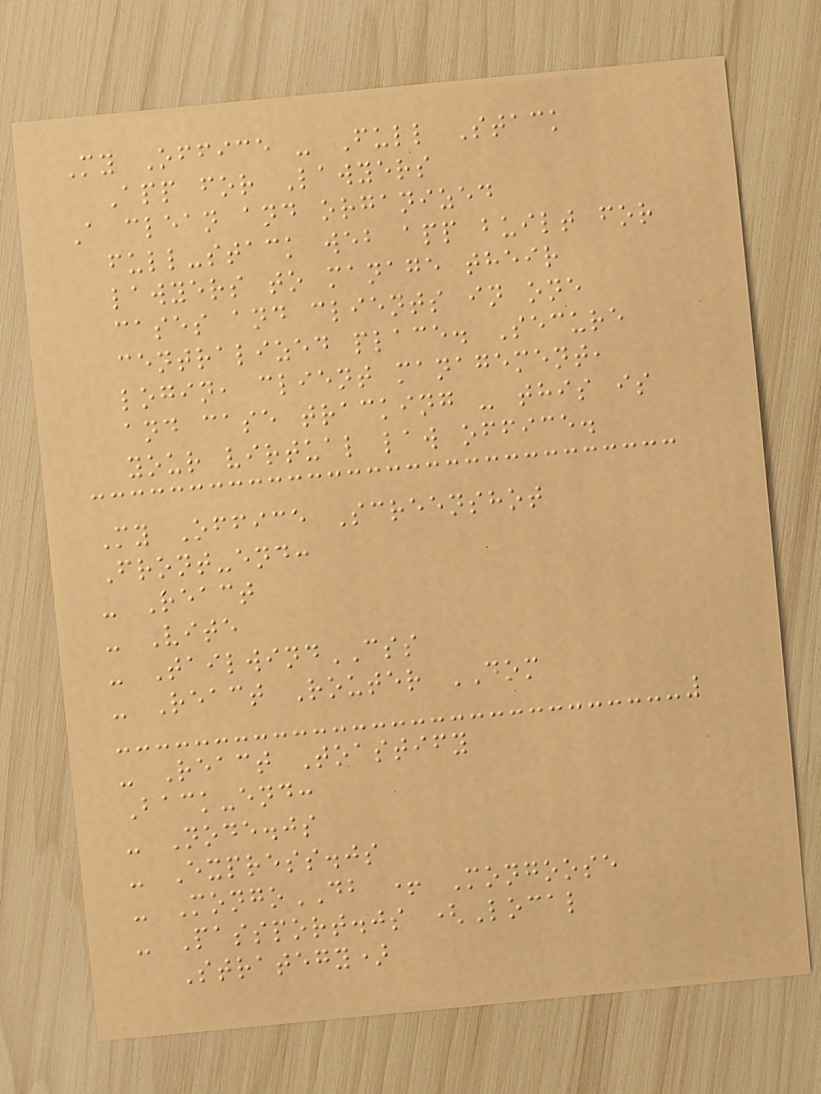My Office - Full Stack
App for Lawyers
A clean and organized
full-stack web app built for
lawyers to manage their
cases and clients in one
centralized place. Secure
login, client management,
and case tracking - this is
your virtual law office.
My Office Screenshot
Front-end:
- React
- Vite
- TailwindCSS
- React Router DOM
- React Toastify
Back-end:
- Node.js
- Express.js
- MongoDB + Mongoose
- Passport.js (Local
Strategy)
